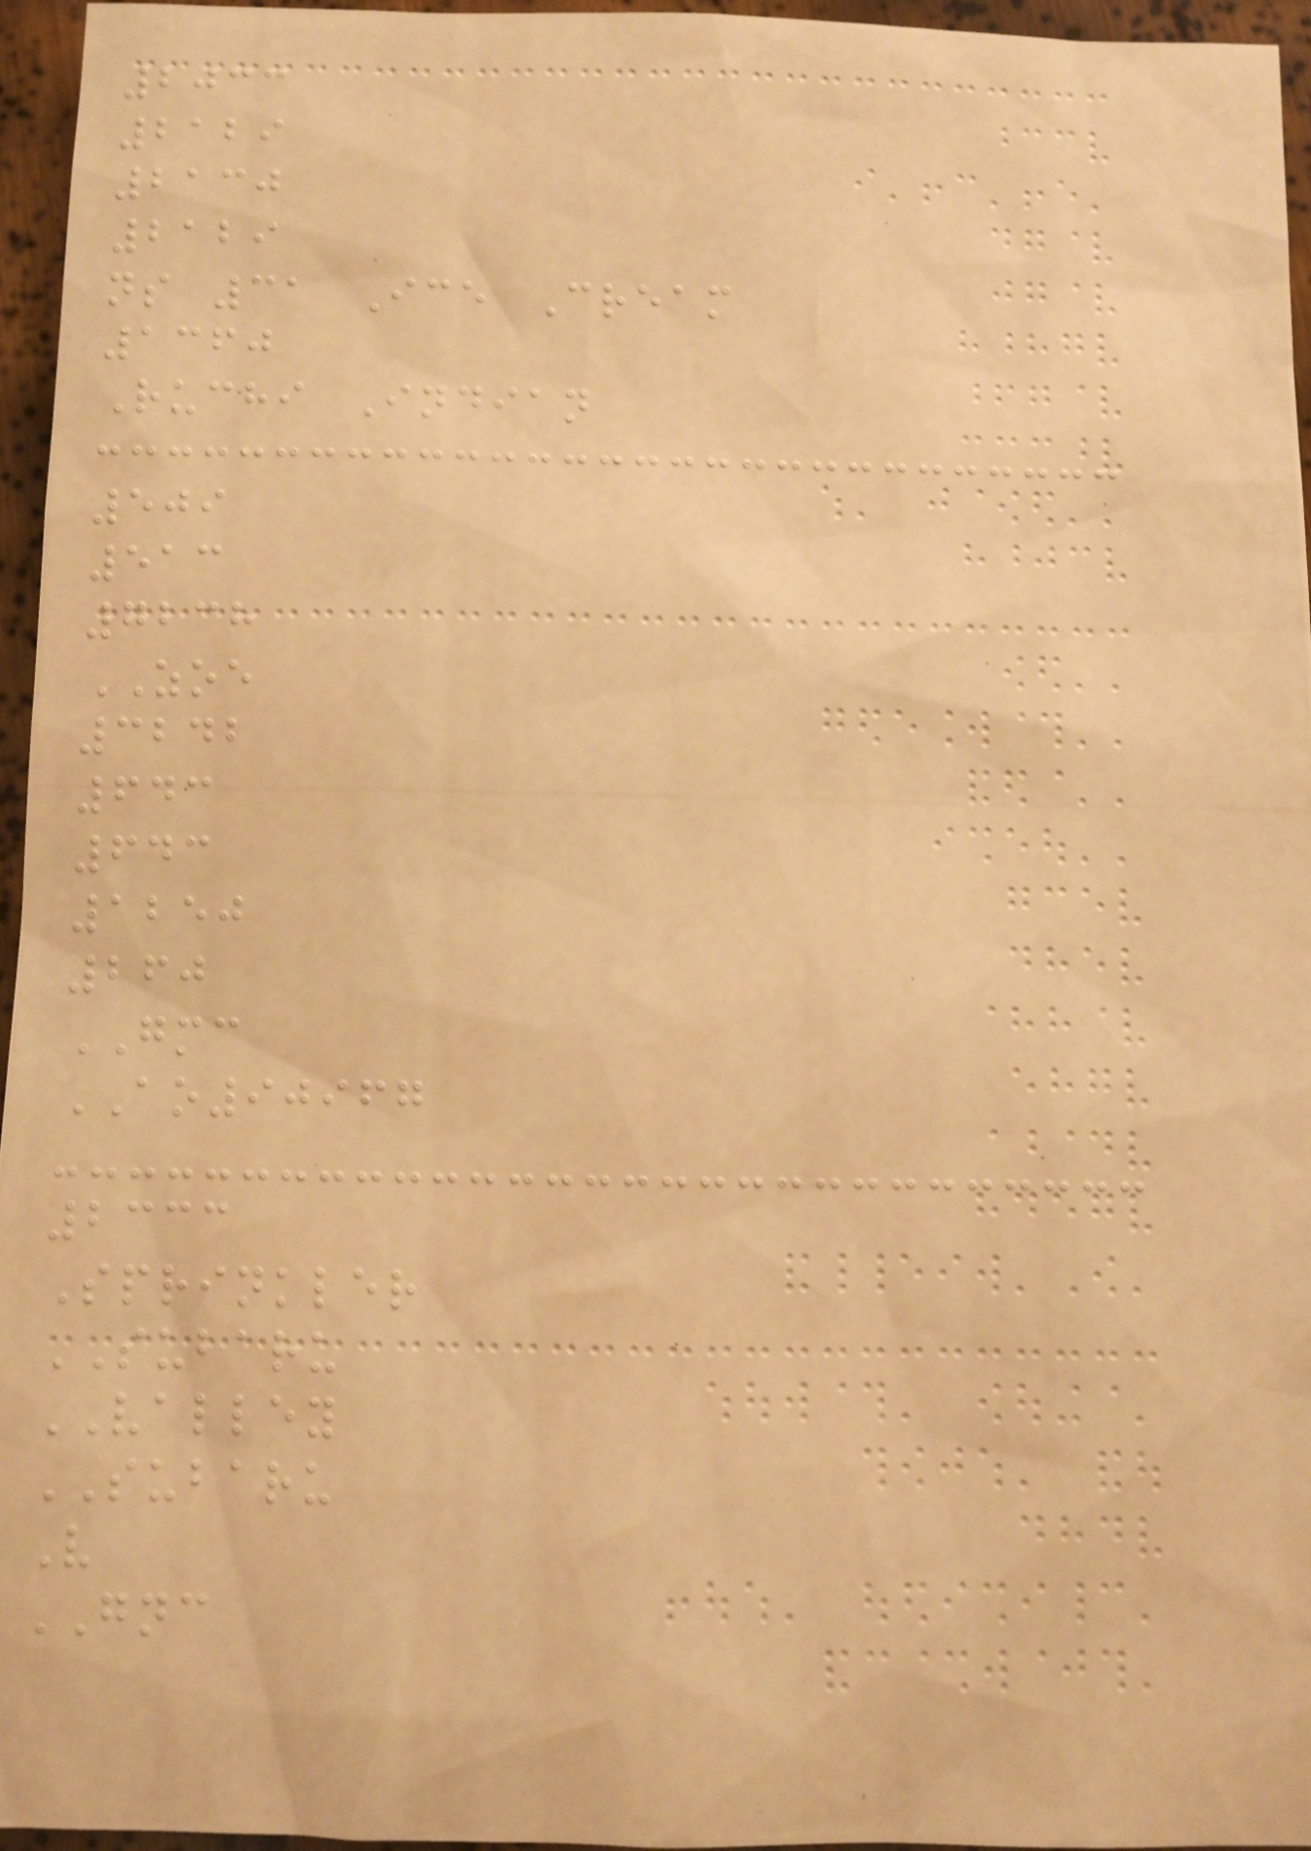2033
2129
2130
2129
ns 31 Ice Cream
1360
Ruchi Indian
509
513
7238
ZOE
3242
643
643
1250
260
GMC
AO90967
2333
Sprinkler
SUBARU
VALLEY
SUBARU
V
GNC
